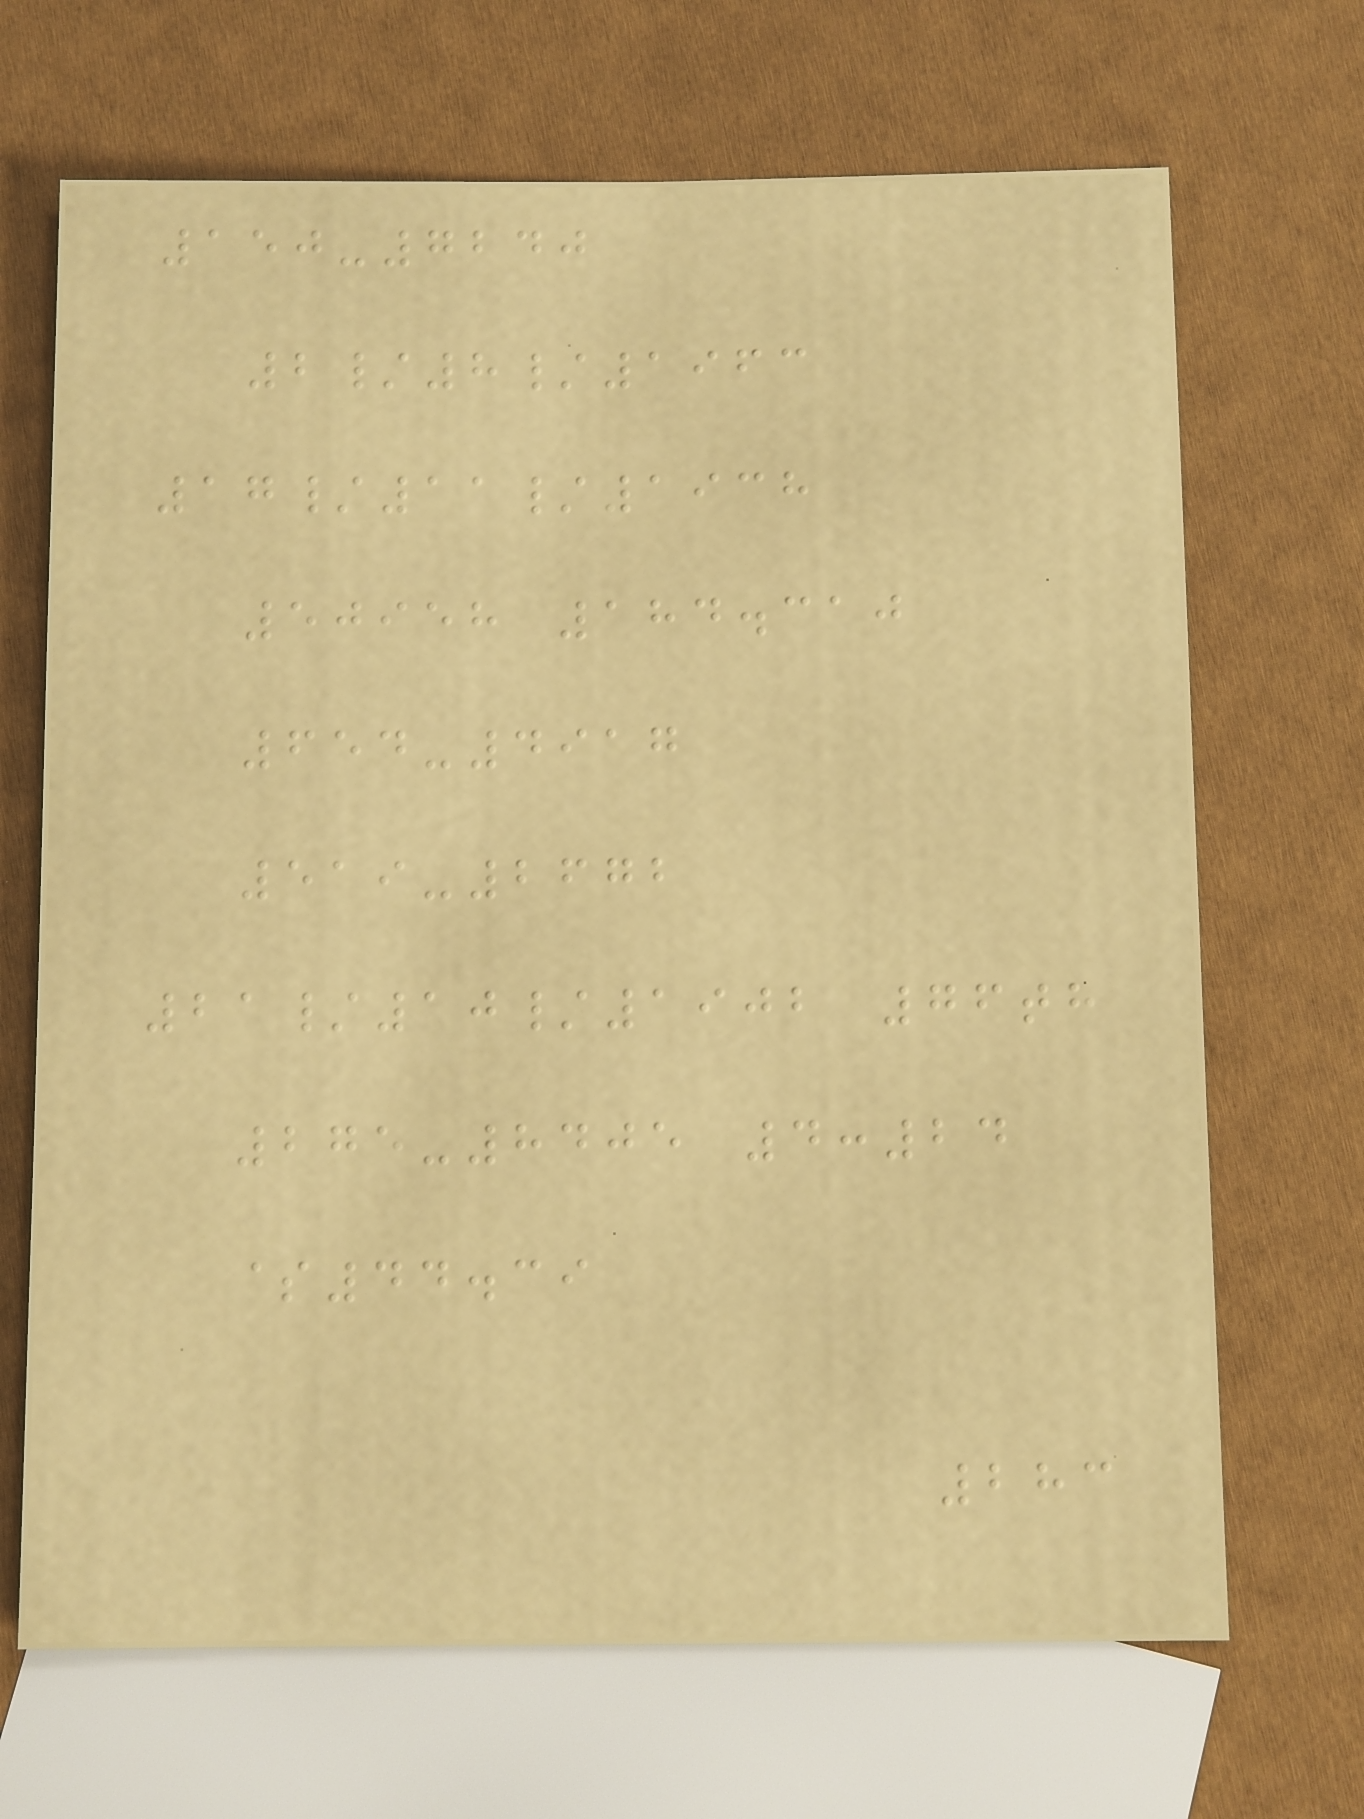150-7240
2/8/1963
17/11/1938
50958 184.310
654-4917
519-2672
21/10/1902 76th
275-8405 4:24
$44.39
283
